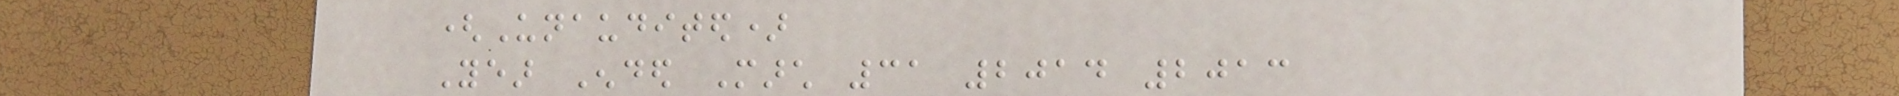(Unaudited)
Year Ended March 31 2014 2013
